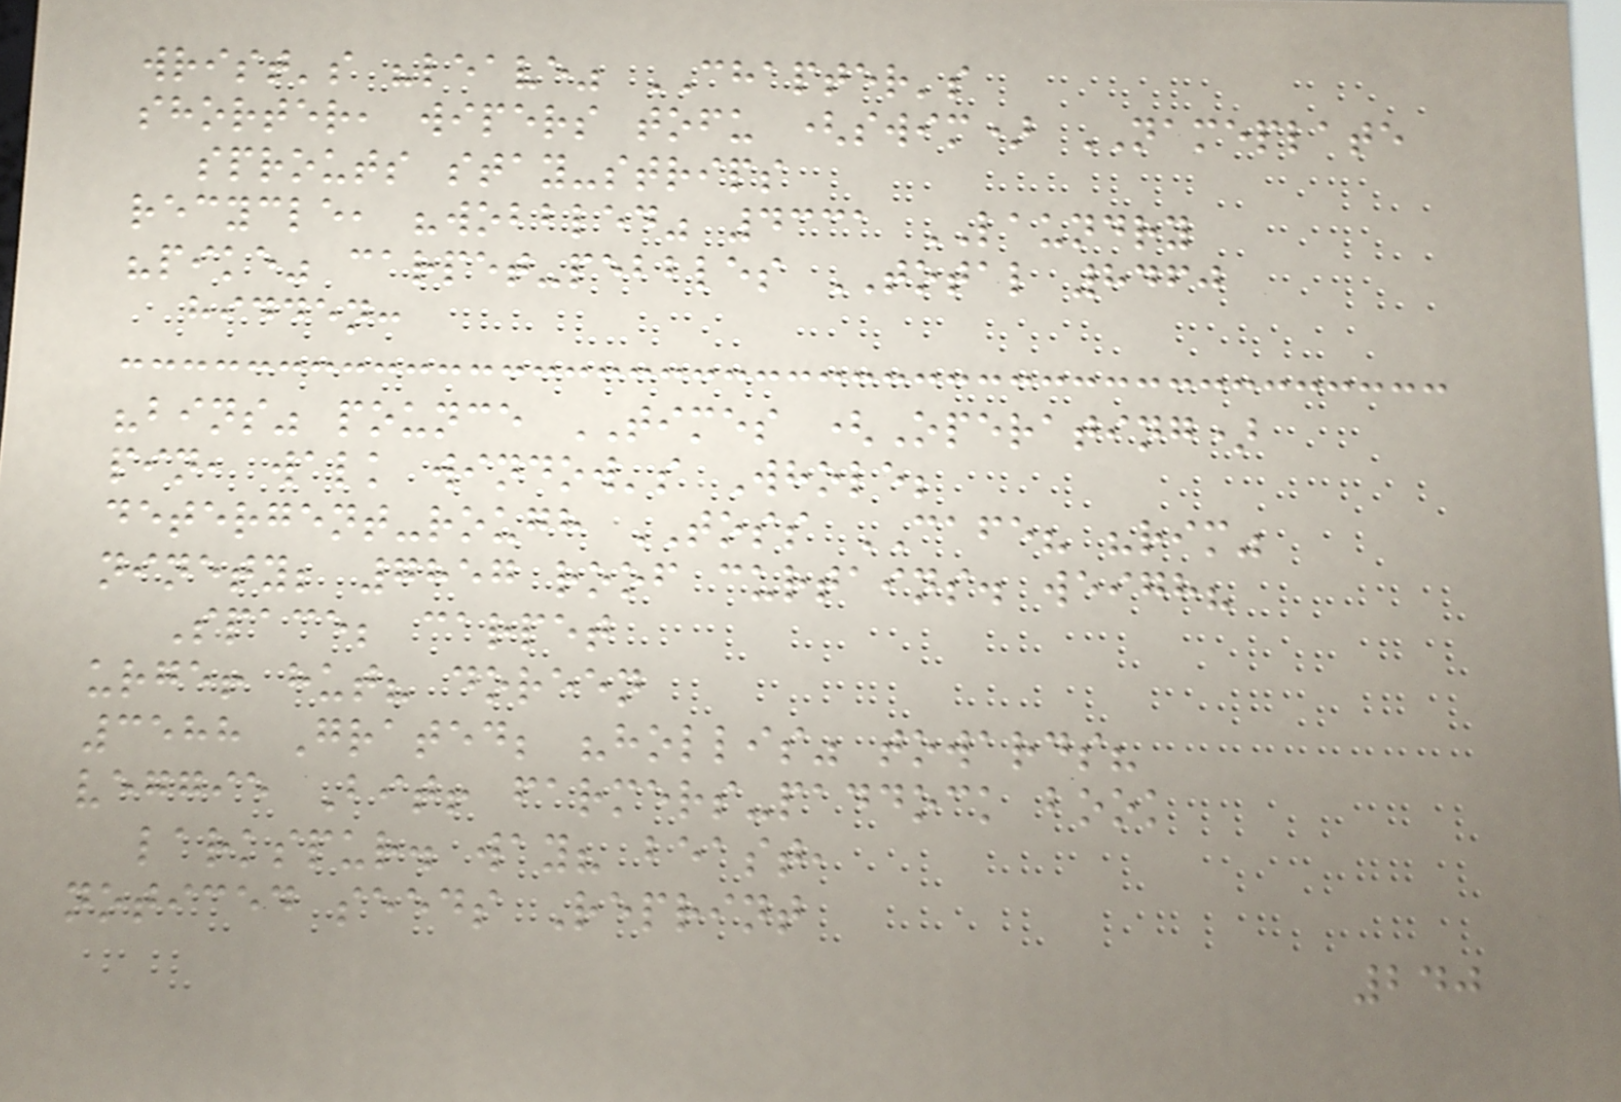wrist's "leave" CHAPTER's
shorter, wipers tofu (swim) NAMEPLATE
sprouts stay-strips
recycle, "wobbled" 4331 LAUNDRY
"pike" carpet-pebbles TOTAL 8460
hidden:
"bins" pounce TIMES (Operating)
pin, walk window's Whole;
detergent-rough TOSS CAFE? "rim"
ninety; 7857 roof curtains. weigh?
Space; carpet
urge! hut? doreen
3588 Grated; "hollis" towards?
veggie Bit! farmers-paddock book
larkspur. way? beast,
noticed seeds Reprint
240
